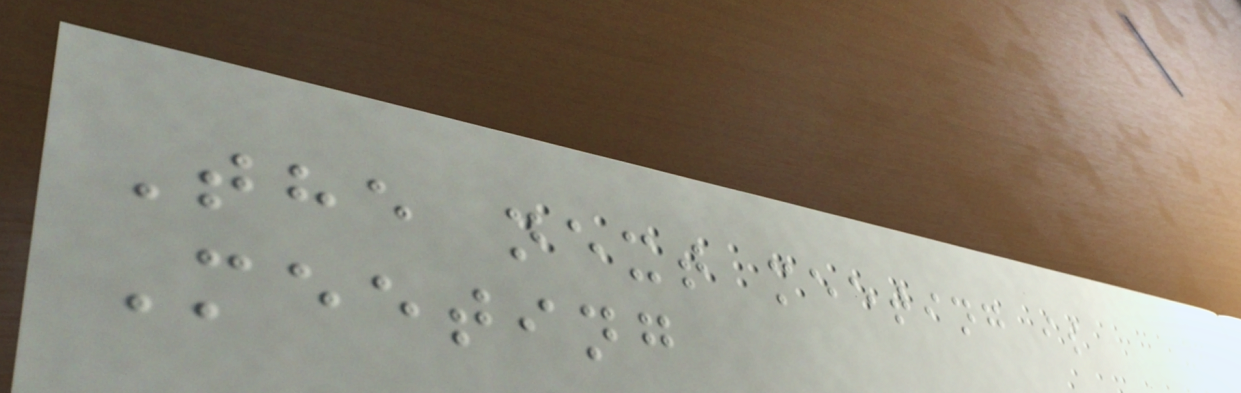The next meeting is
Meeting
